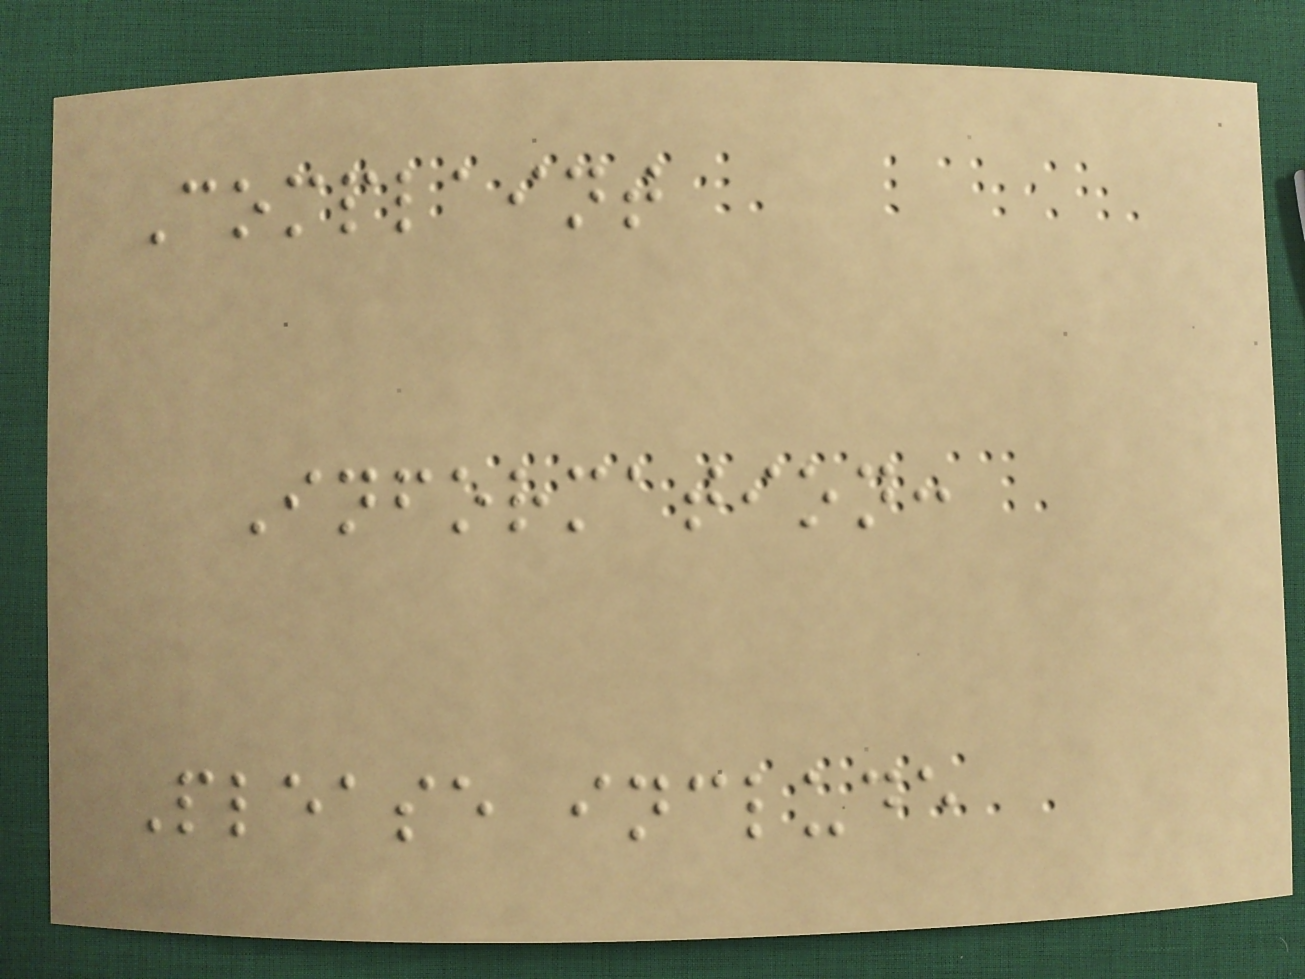Complaint
Information:
Please include
